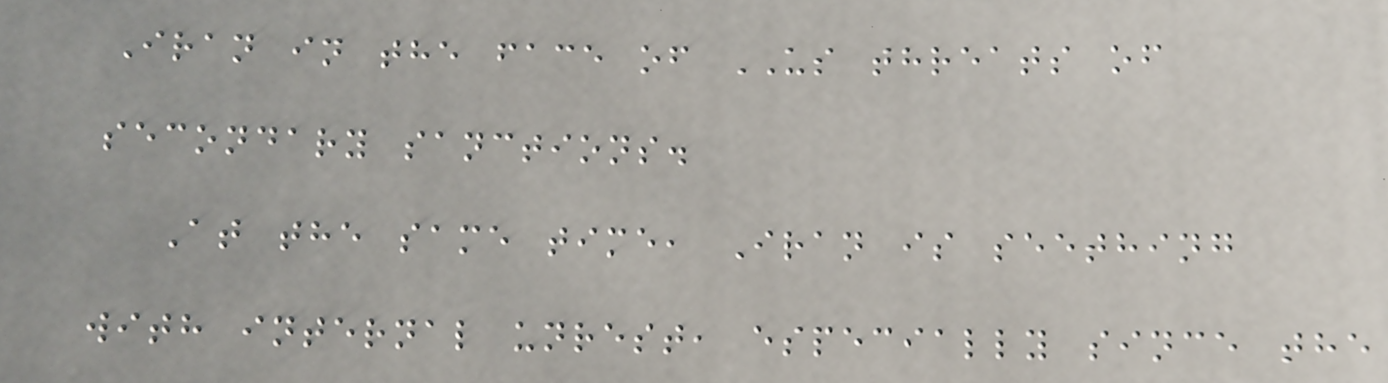Iran in the face of US threats of
secondary sanctions.
At the same time, Iran is seething
with internal unrest, especially since the
